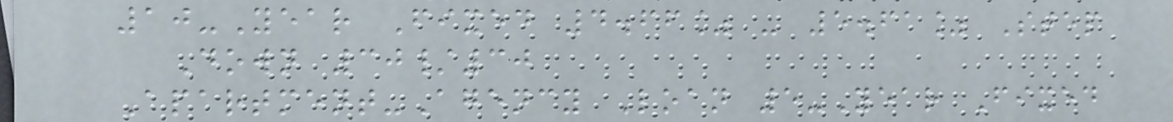10-Year Fixed 4.66% - 5.61% Step
Down 30/30
Apartment-Agency Loan 5-Year Fixed
